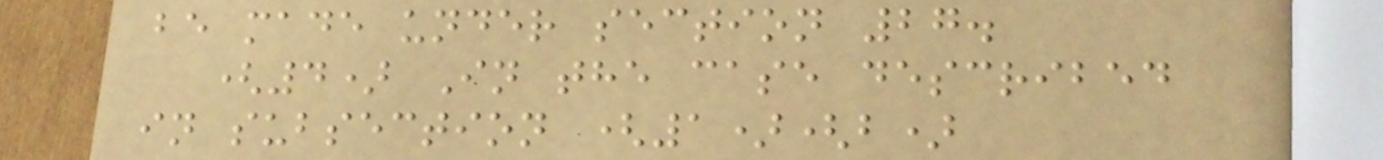be made under section 27.
(4) In the case described
in subsection (1)(b)
